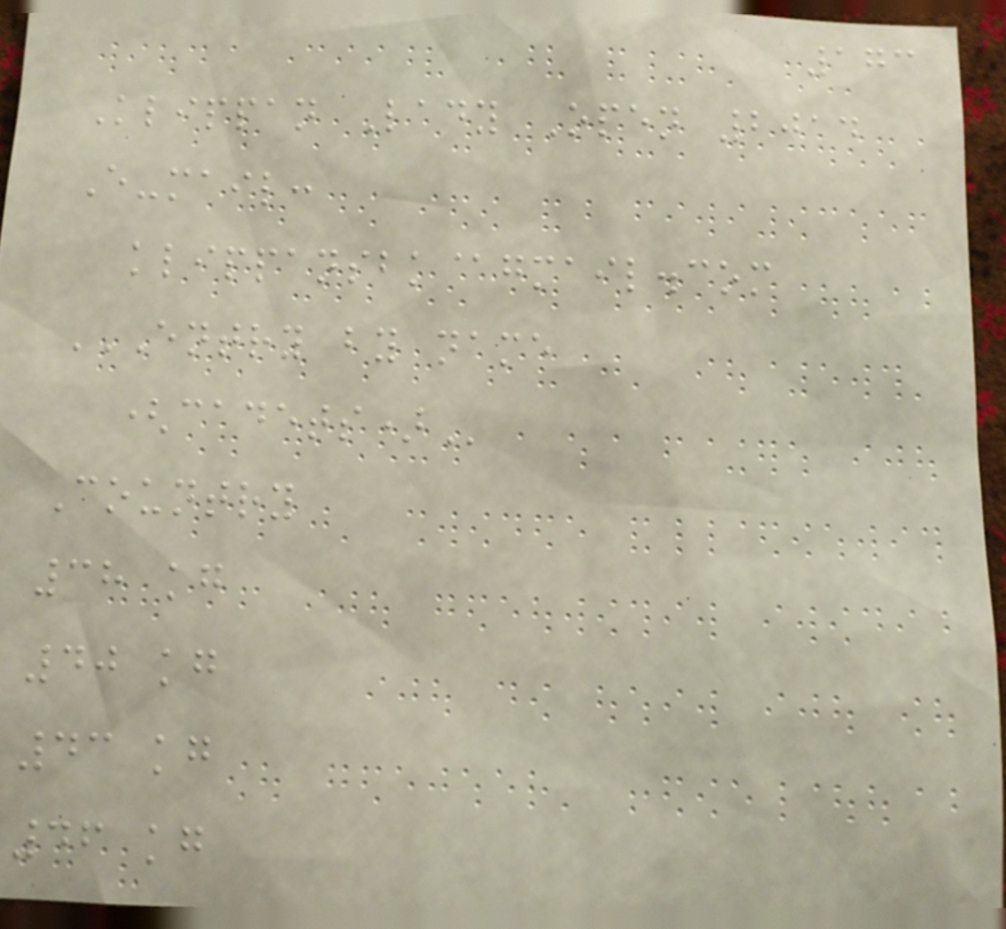173
Klippan Lady Open 2014
E-mail:
klippansbk@gmail.com
ENTRY BY NAME
(CADETS)
Country
38 kg
40 kg
43 kg
46 kg
